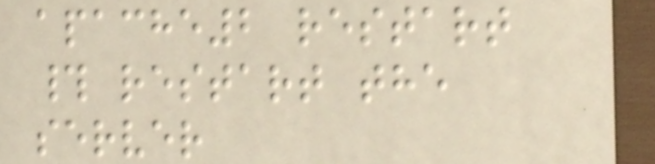apache2 restart
# restart the
server
